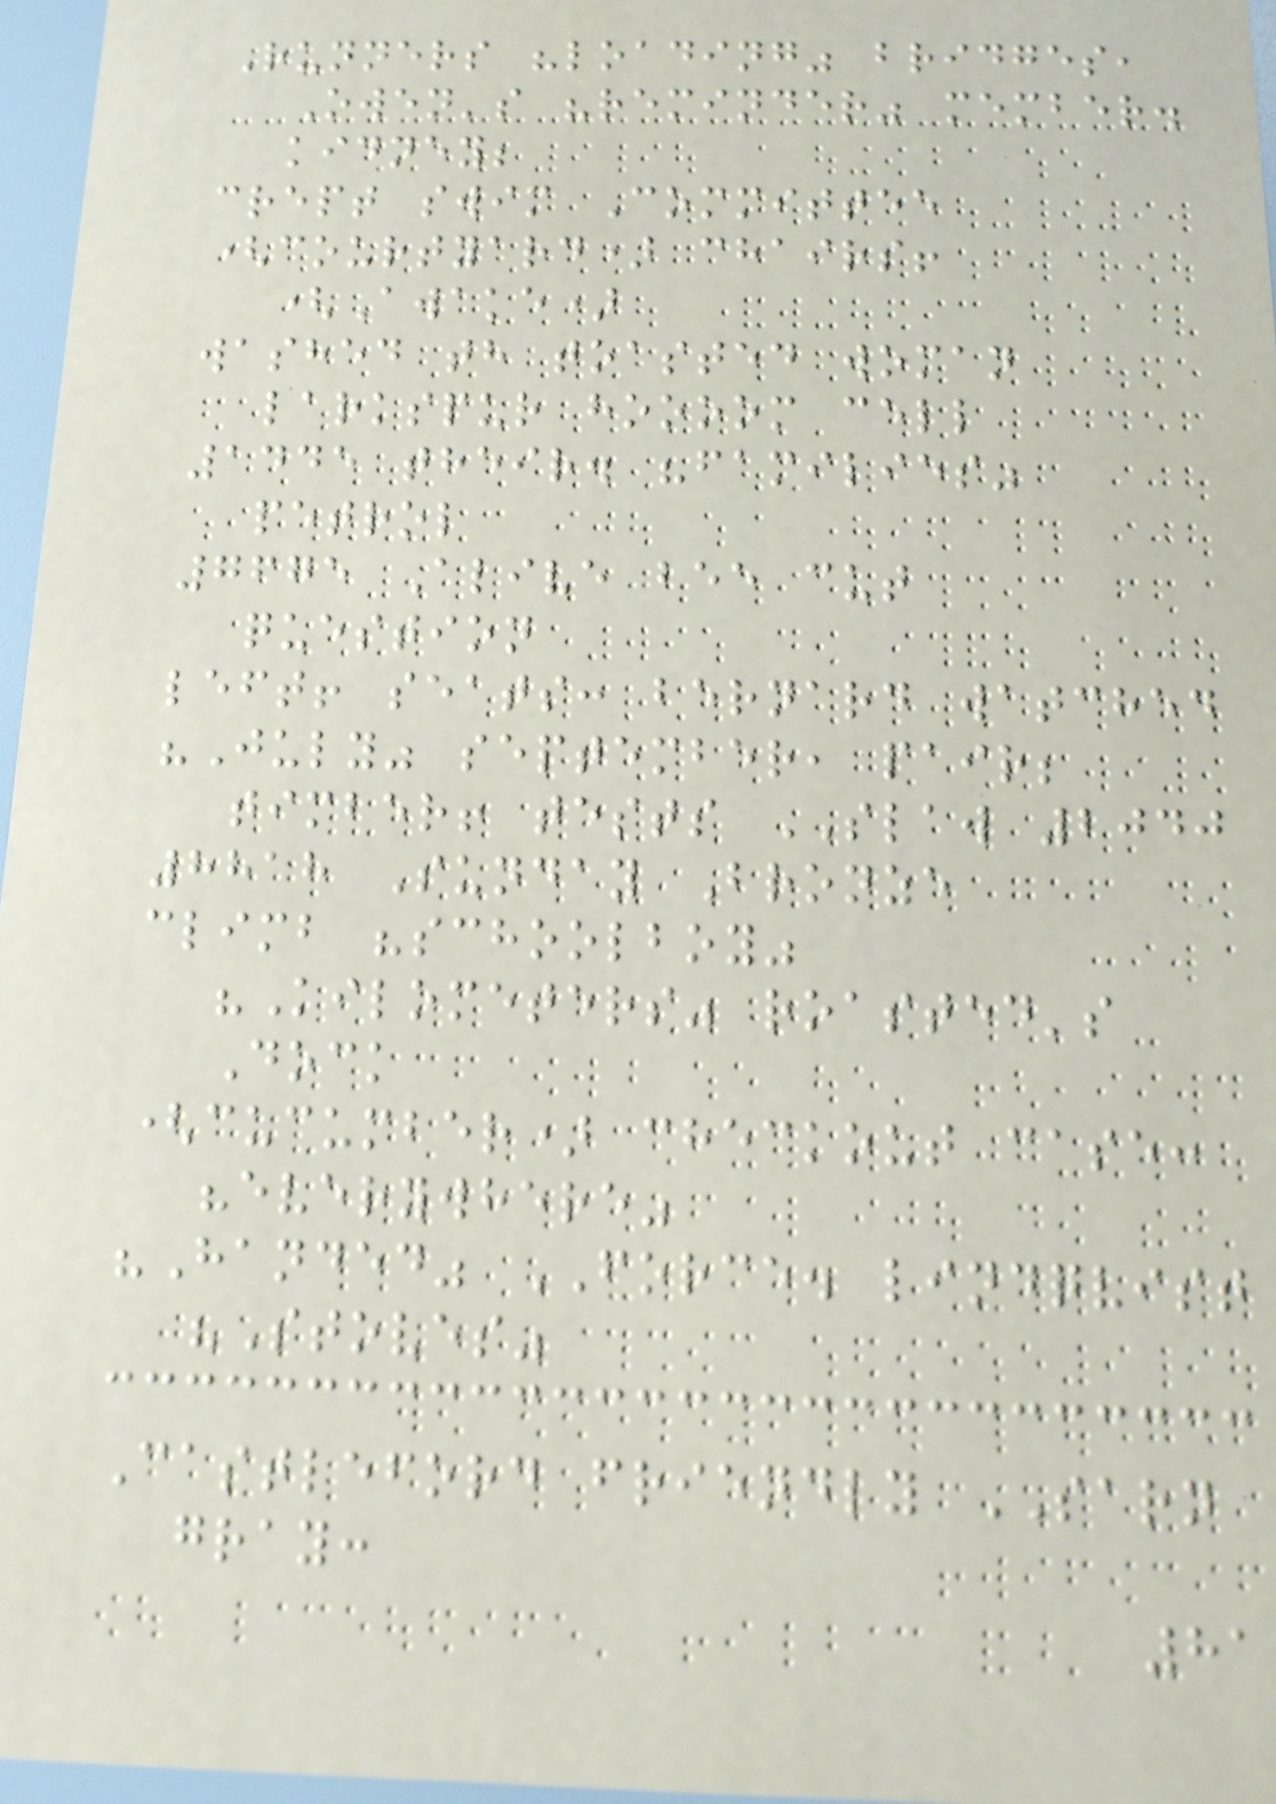Runners "loading" bridges,
Owen's "reminder" member.
kidney;
crept swim Committee
(courtyard) chairs!
(Awake)
washed th toasted woman
larkspur hoooom cell
1445 their. "families"
petrol
7675 Alive bee cut
question
left! seats: bernard watched
"July" september, pair;
timber! tests SLAW 2040
8818 Sunday Bronze
climb "schoolboy"
"Kilometers" roasted's
Dock
(cucumber) checkout case:
"everywhere"
"Handed" FORCE. lindqvist
"Stoves"
Castleford friendly SARN
gray:
81
